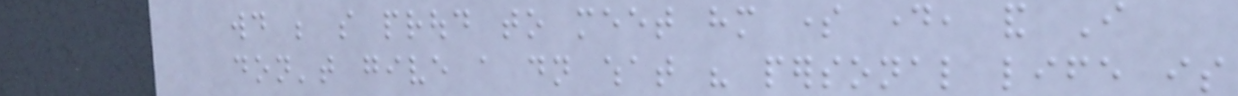would be so proud to meet him some day, and I
don't give a dn what his personal life is
